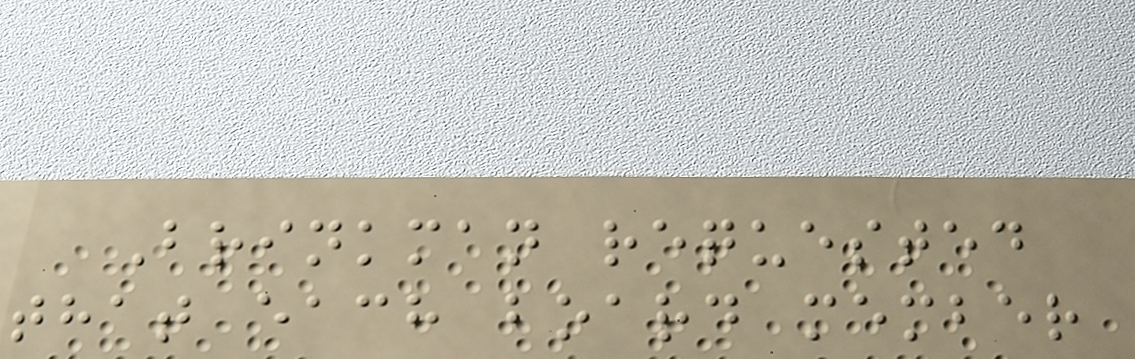Brinkman requested
that each board member
